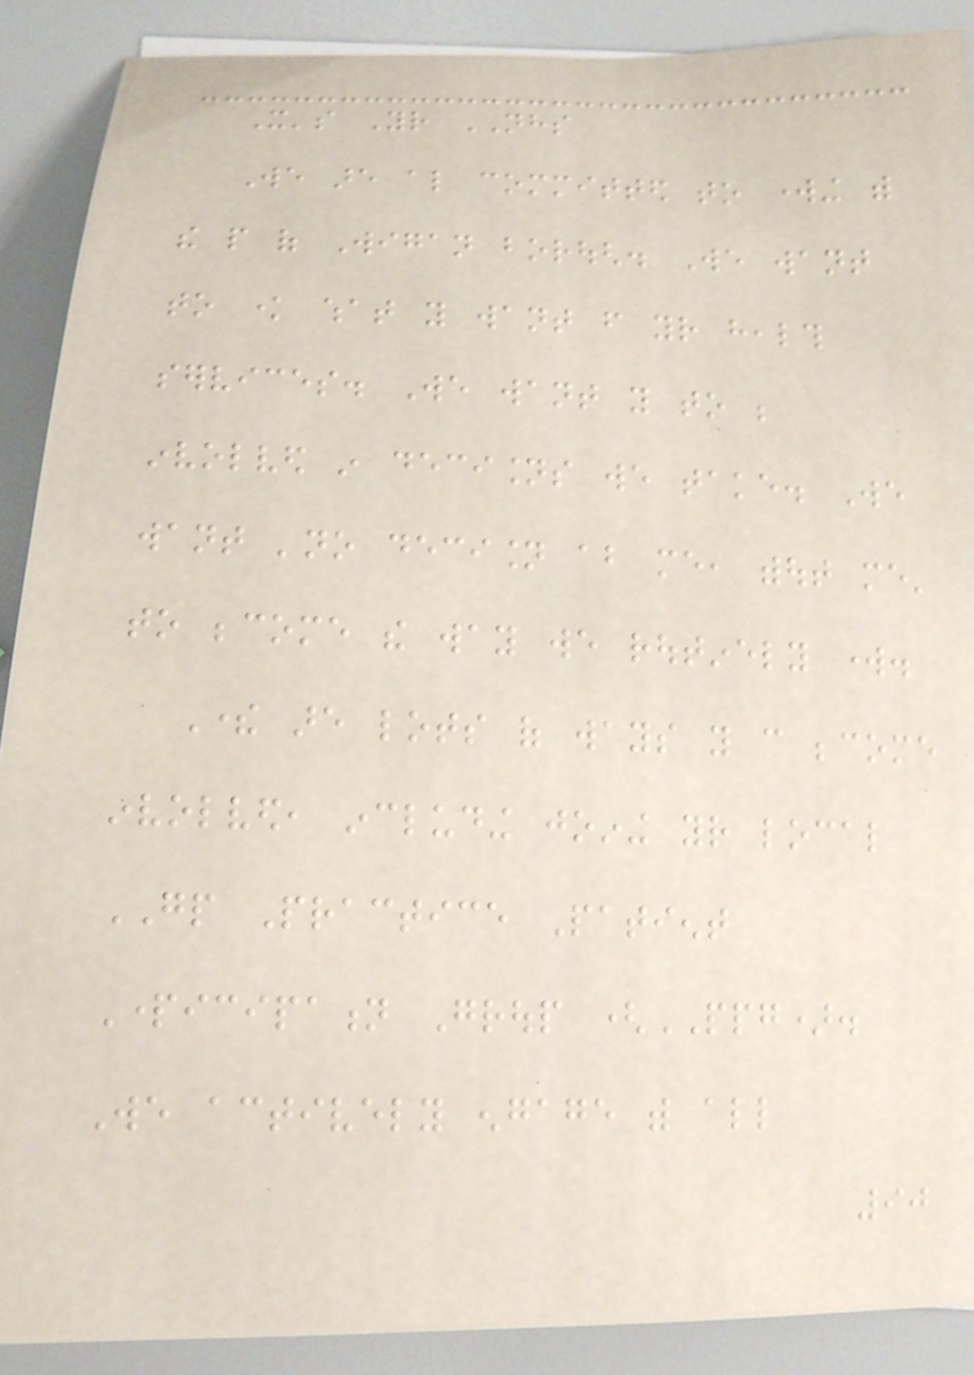It's Your NHS
We are also committed to working with
the people of Wigan borough. We want
to know what you want from your health
services. We want you to be
involved in decisions we take. We
want 'no decision about me, without me'
to become the way we routinely work.
There are lots of ways you can become
involved, including joining your local
GP Practice Patient
Participation Group (PPG).
We actively engage with all
90
